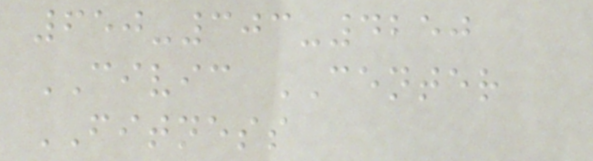650-303-4250
CIVIC CENTER
FITNESS
